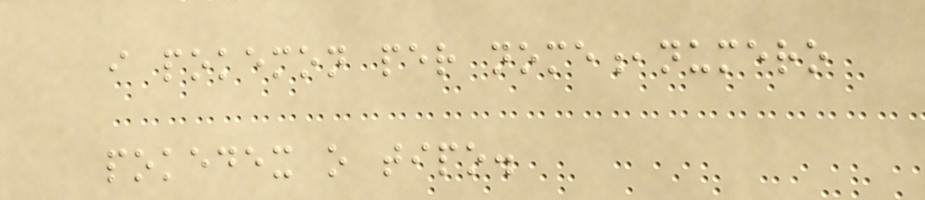i pokemon per nome,numero
pokedex o tipo.
